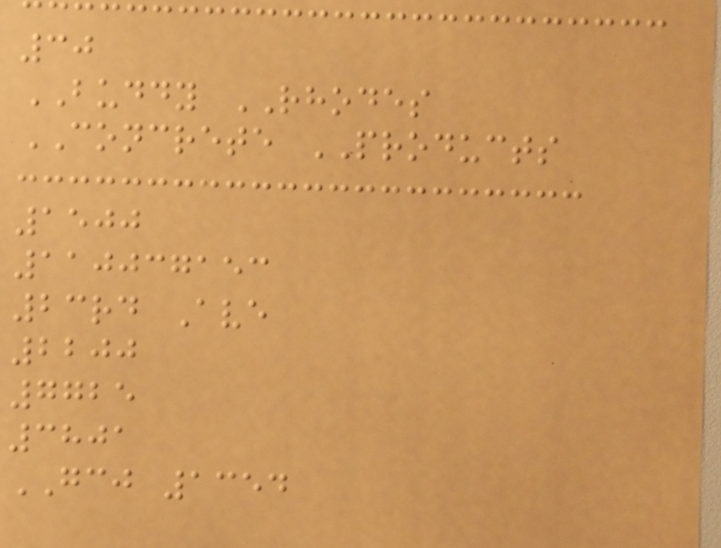30
BUDDY RHODES
CONCRETE PRODUCTS
1500
110037153
23rd Ave
2200
7725
3801
GCJ 1354
